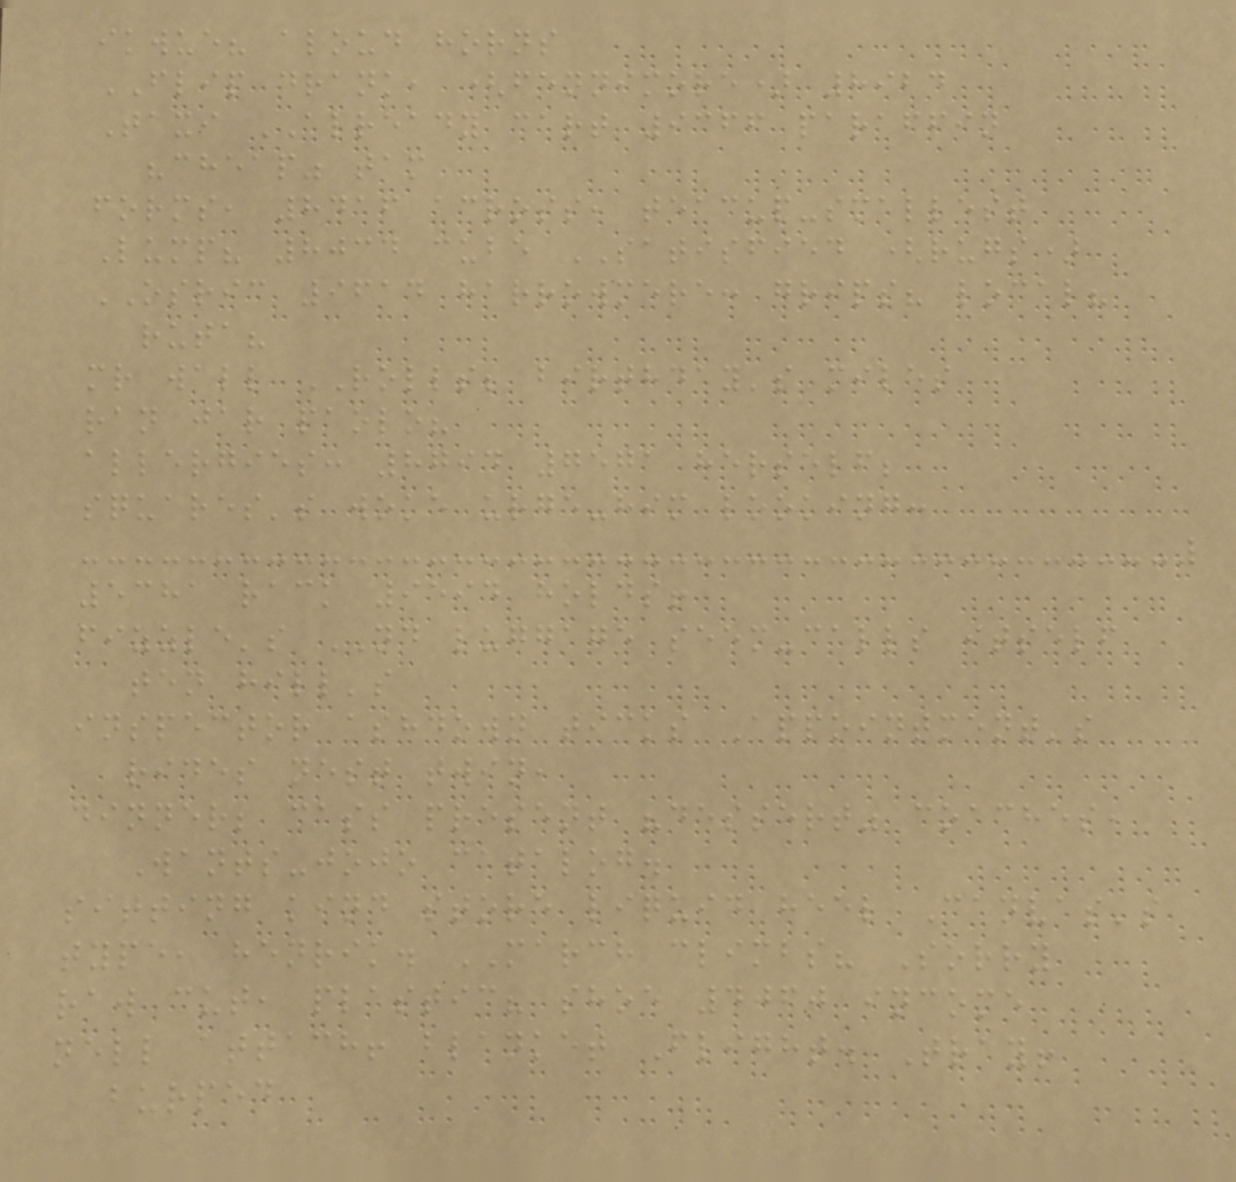ikwue? aloud horns
FLIP drank, (fennimore) 8924
Taxi ALREADY cart 9366 paraffin
"cheap" tam
forms, 8416 across, teacup-smallest
Lump? 8034 cube SATISFIED (rugs)
OSRIC 9614 harrowmere: grips? local?
ruta?
mr wall ROLLS; birthday's miles
ran jar paolo?
allergies: 8794 7571 herself;
squares's woke urge-him looking:
5381 rack 9594 holds!
fizzle's ND luggage seem-calls itself
ten hill's
inspector ashdown ticks Appointment's
rides nest twin,
dinner; cass present "dessert" coaches,
Wants-jojo catalog.
sitting kind store liquid heel Canvas's
type, henrik. MARCH climbs? Sorry
raw cut, plastic? shoe 4060 income
nell attach! blanket Flight. Tray!
burped
